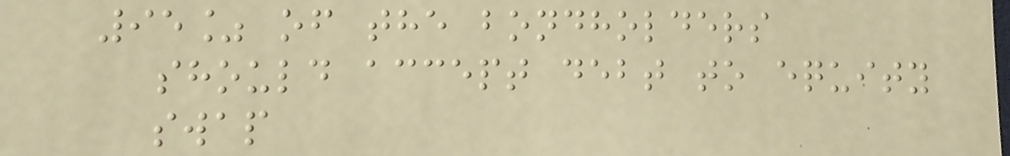95% of the bondholders
should accept debt to equity
swap
